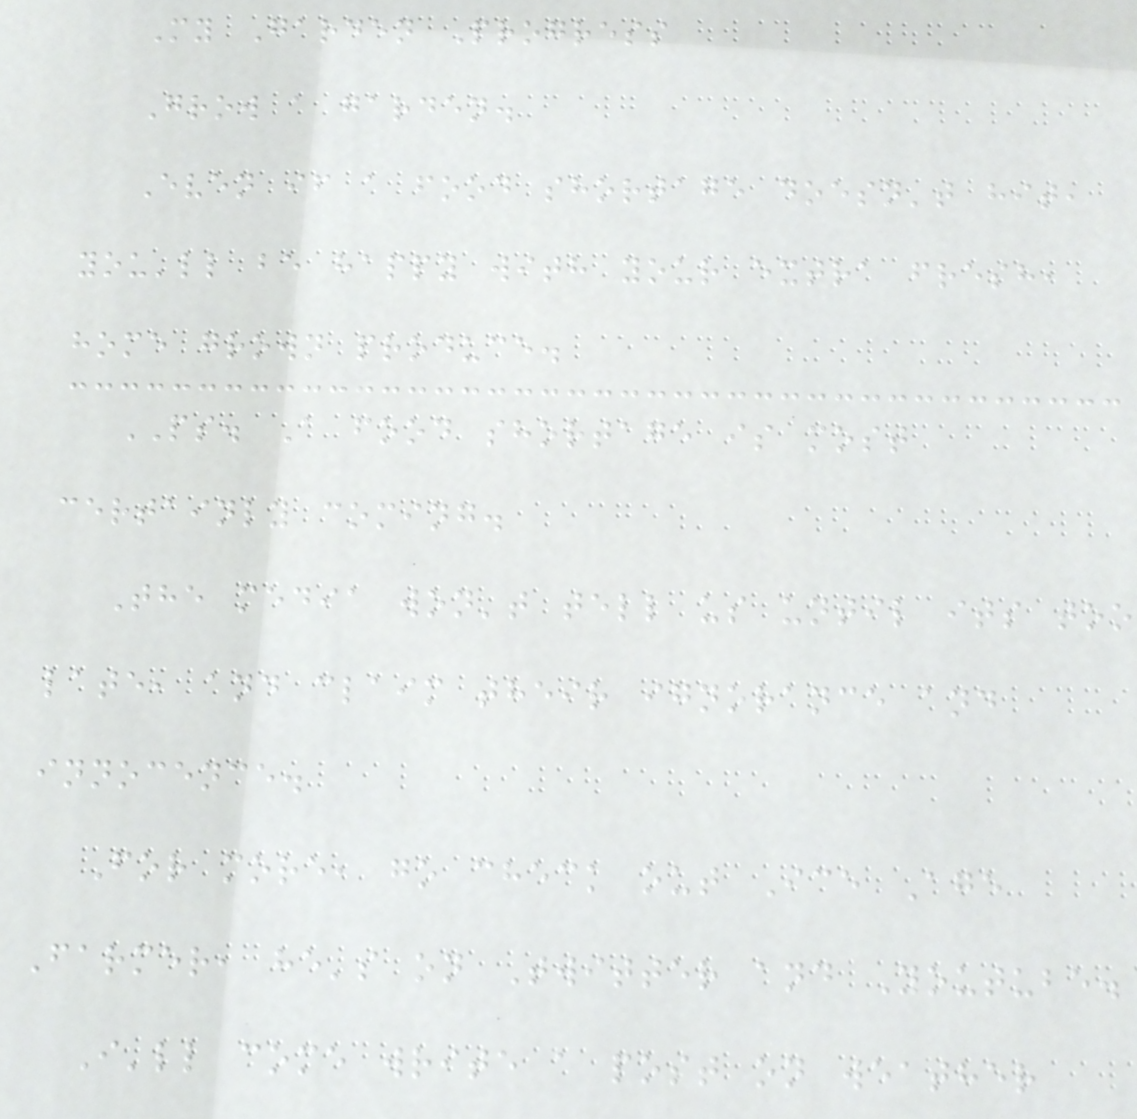My Garden Progress
Grow a garden.
Even if a food shortage doesn't hit,
you'll be happy with your extra fresh,
home grown produce.
PS. A food shortage is most
certainly coming.
The media won't tell us until its too
late, and claim their ignorance and
innocence.
For more, go check out Ice Age
Farmer, he's on Twitter and Youtube.
I'll come write a post on weather
